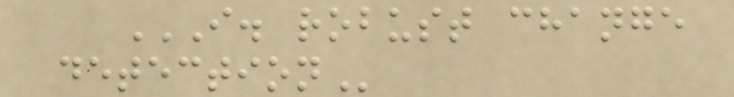I. ROBUST CHANGE
DETECTION
